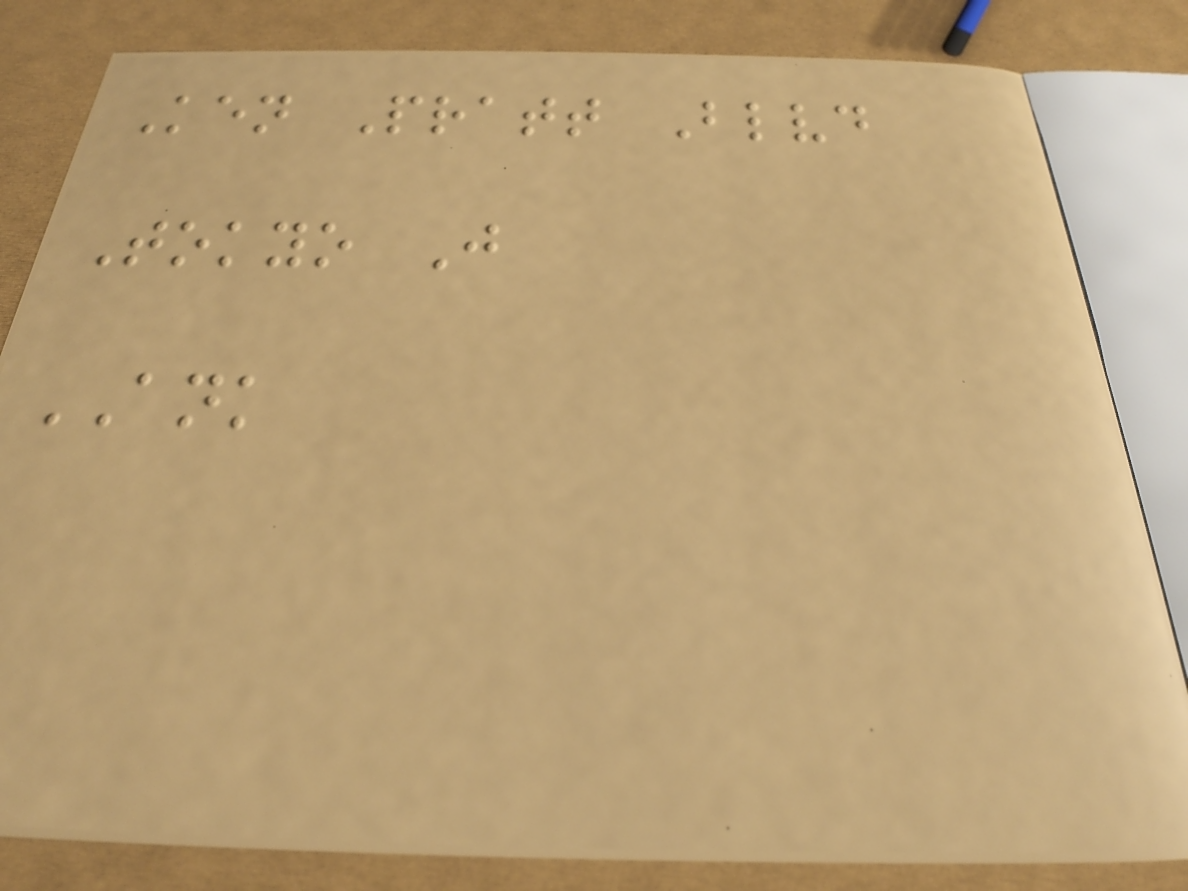Ken Pratt Blvd
Tokyo J
ANK
